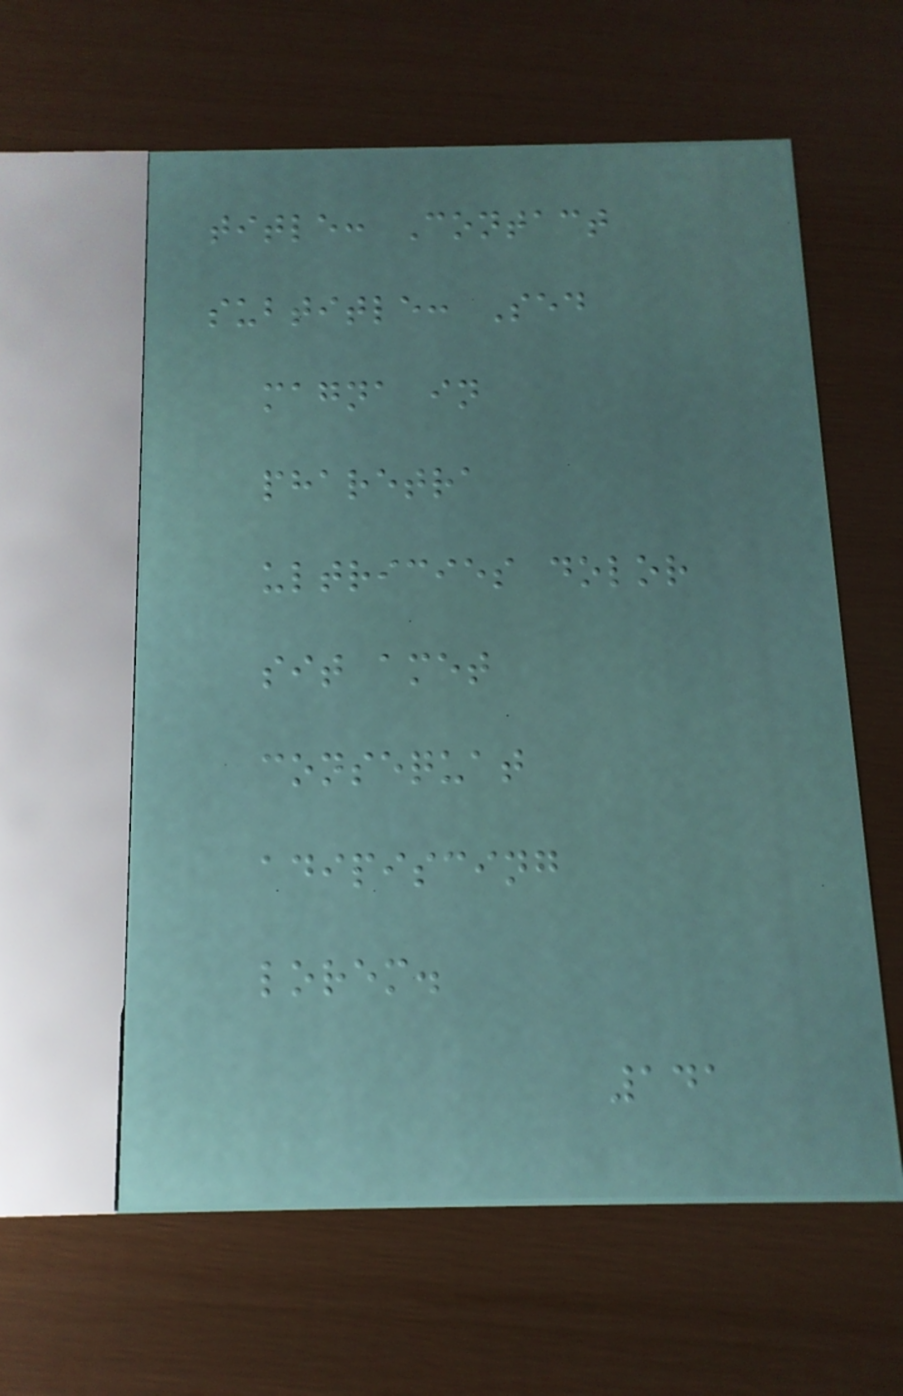title: Contact
subtitle: Sed
magna in
pharetra
ultricies dolor
sit amet
consequat
adipiscing
lorem.
141
